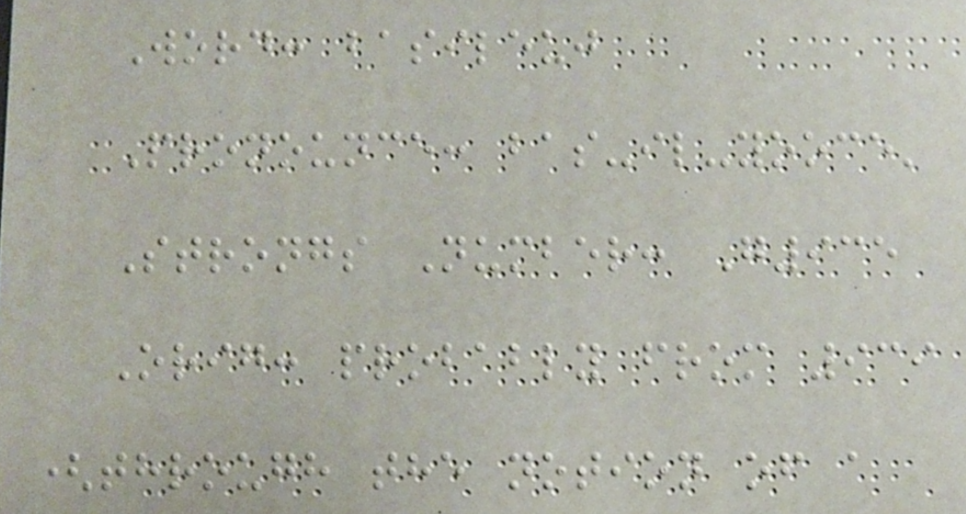Word: basileuj
Pronounce: bas-il-yooce'
Strongs Number: G935
Orig: probably from 939
(through the notion of a
